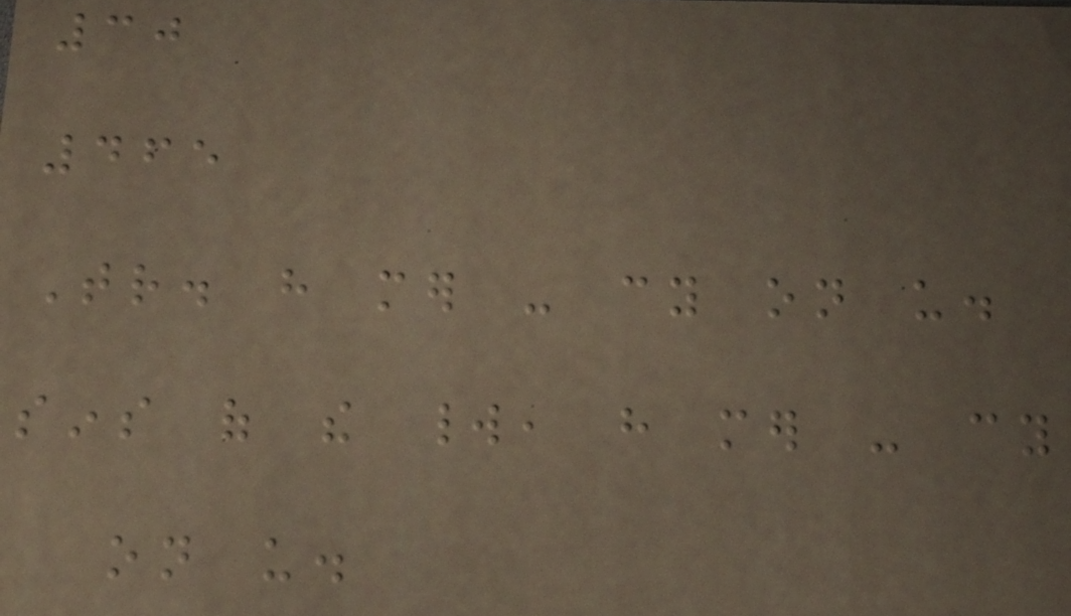30
465
Tr. have mer - cy on us.
sins of the world, have mer - cy
on us.
